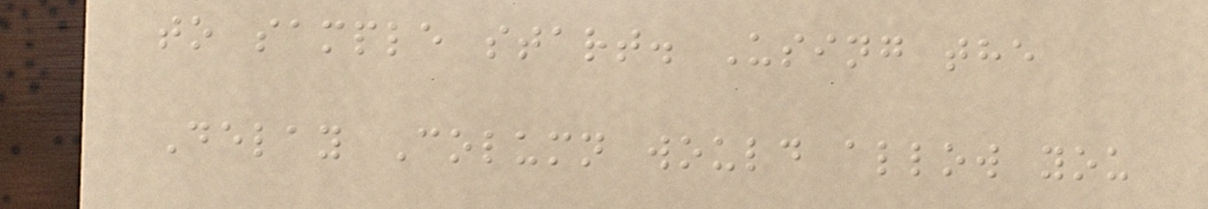to sample start. Using the
Delay Column would allow you
